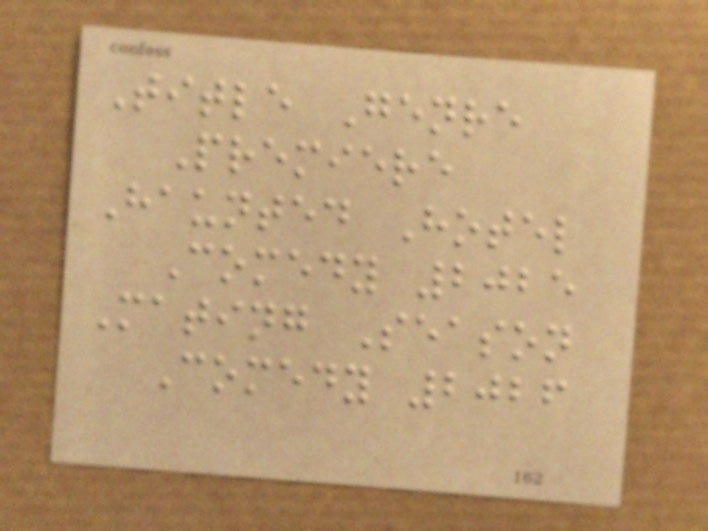Title Genre
Premiere
Haunted Hotel
Comedy 2025
Mating Season
Comedy 2026
